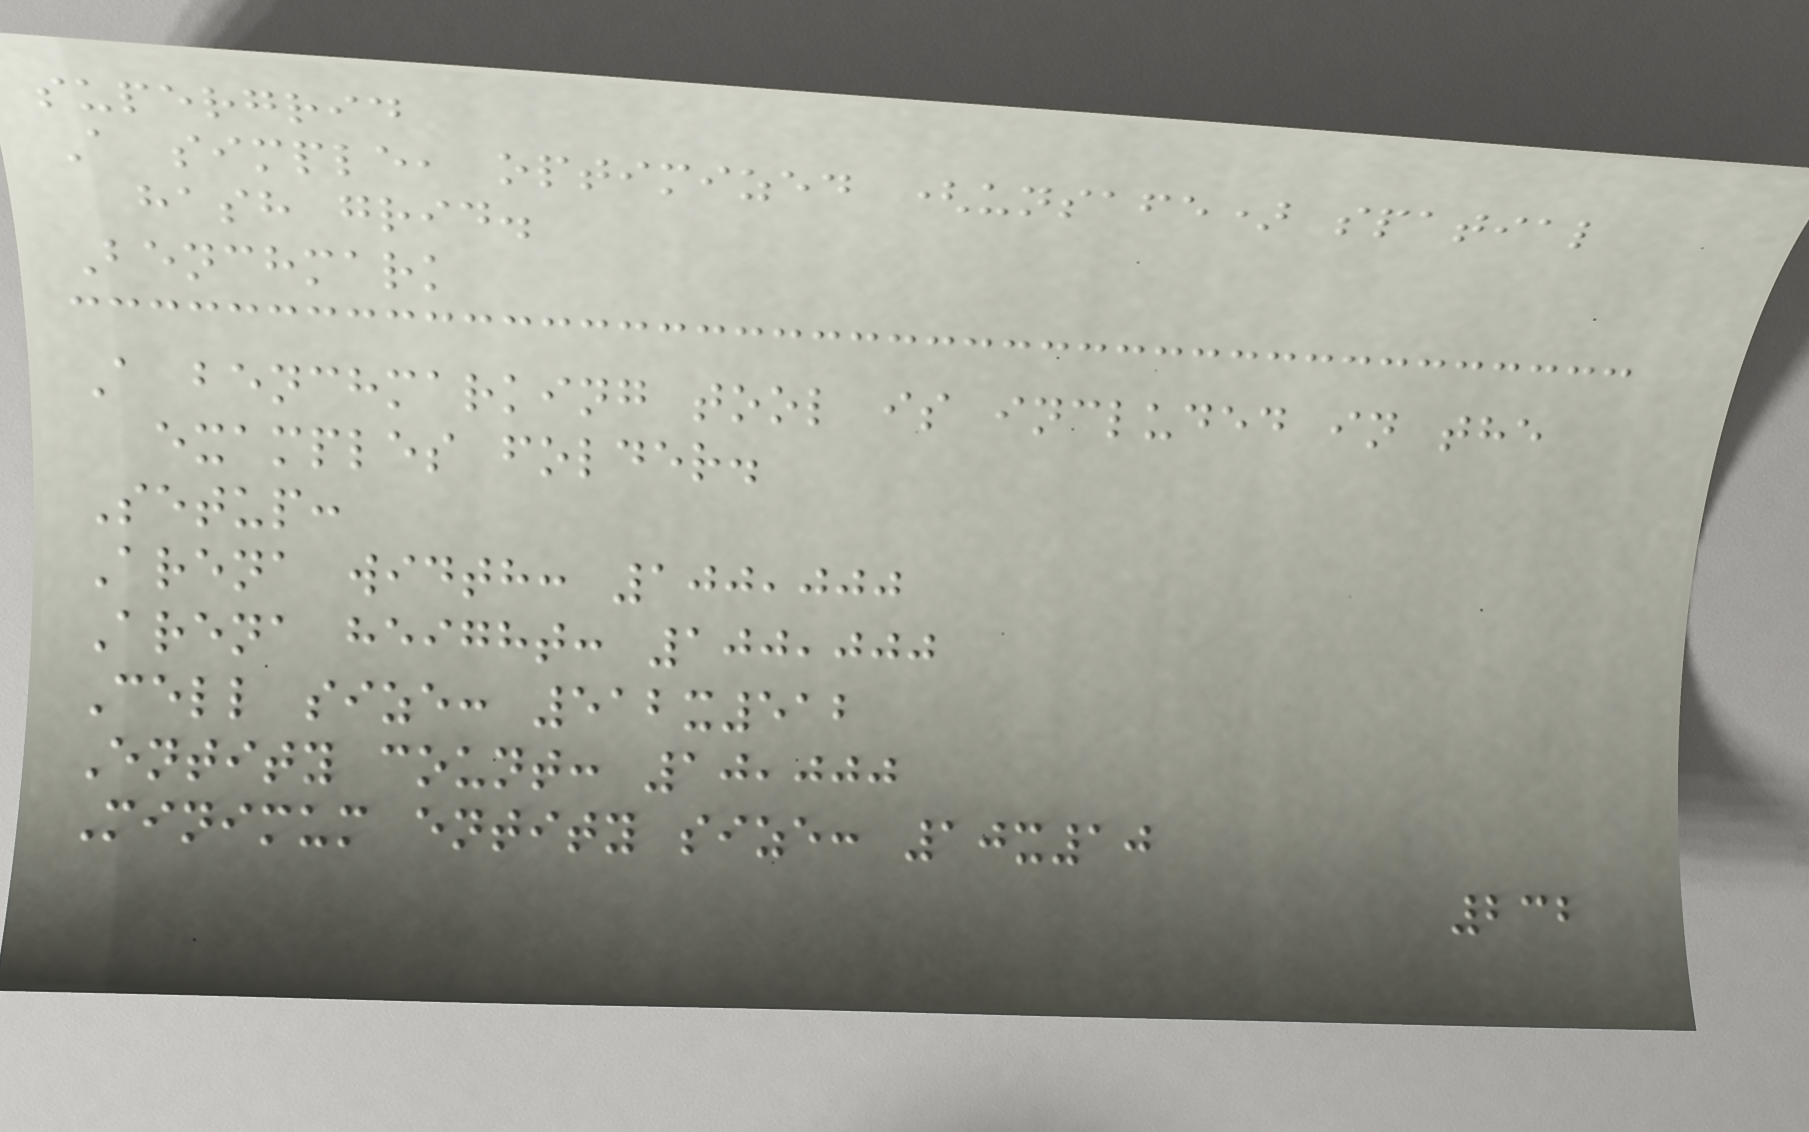supergrid
A simple, optimized (unsafe) spatial
hash grid.
Benchmark
A benchmarking tool is included in the
examples folder.
Setup:
Arena width: 100,000
Arena height: 100,000
Cell size: 512x512
Entity count: 10,000
Minimum entity size: 10x10
232
